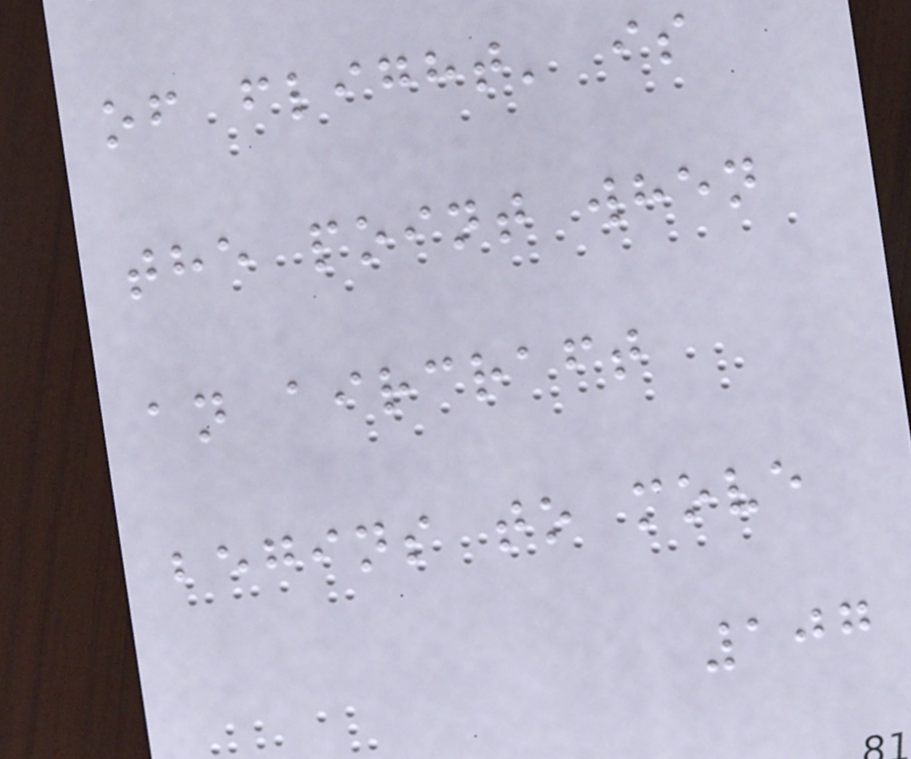of flight' is
the point when
an aircraft
begins to move
107
